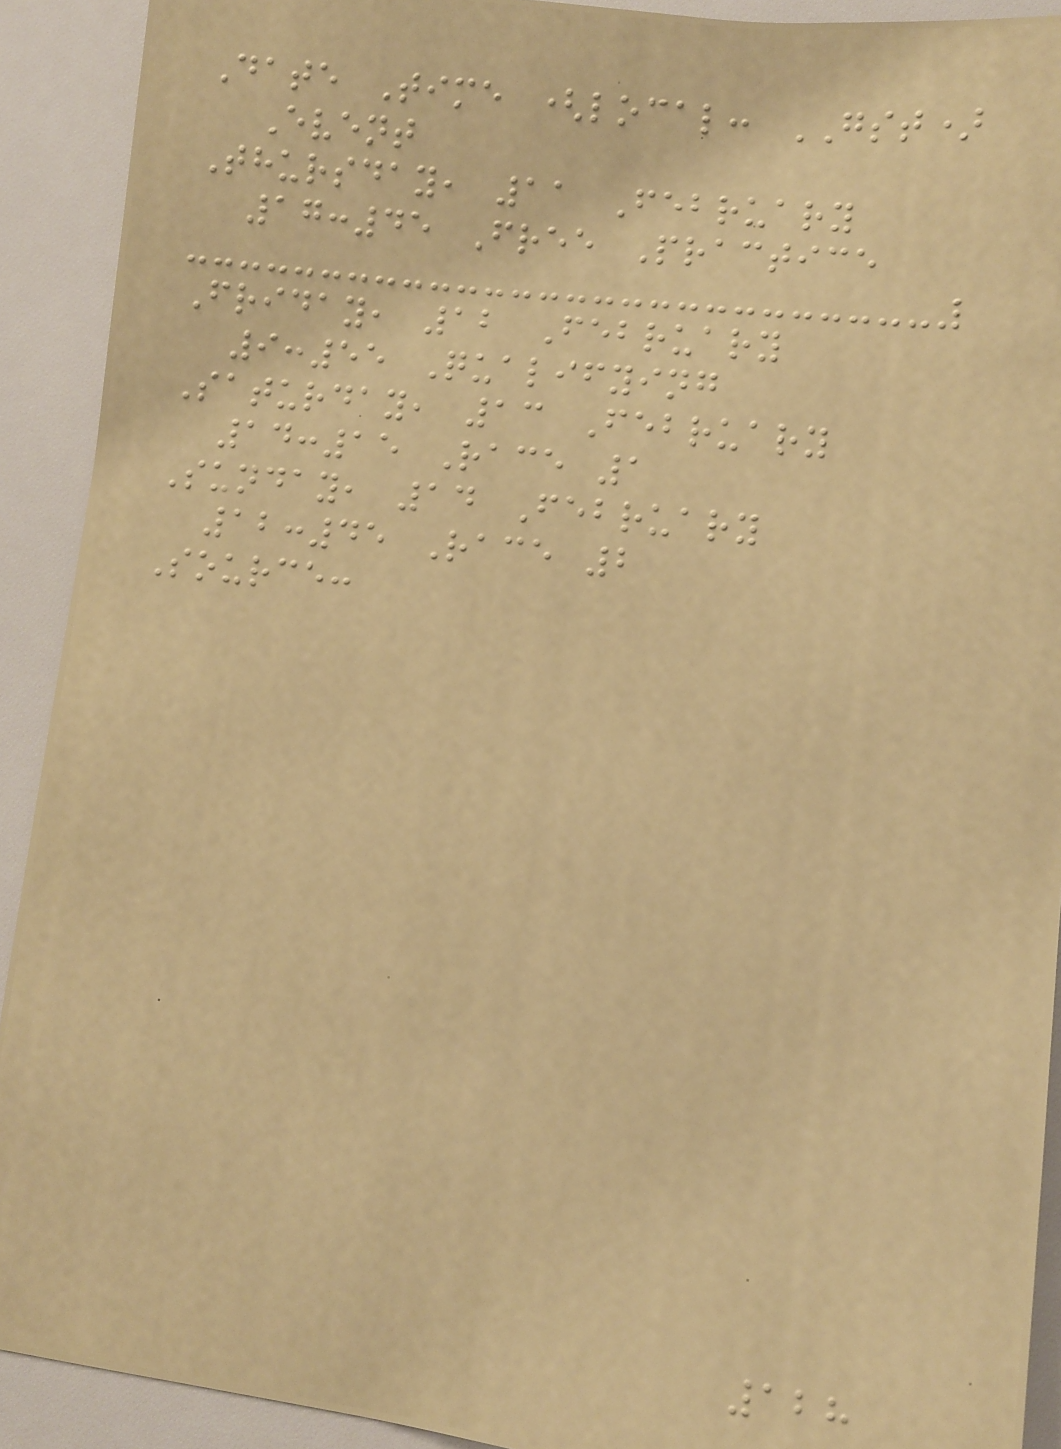Date Time (local: GST)
Event
Thursday, 11 February
17:45 Free Practice
Friday, 12 February
9:55 Qualifying
Saturday, 13 February
14:15 Race 1
Sunday, 14 February
12:45 Race 2
Source:
128
